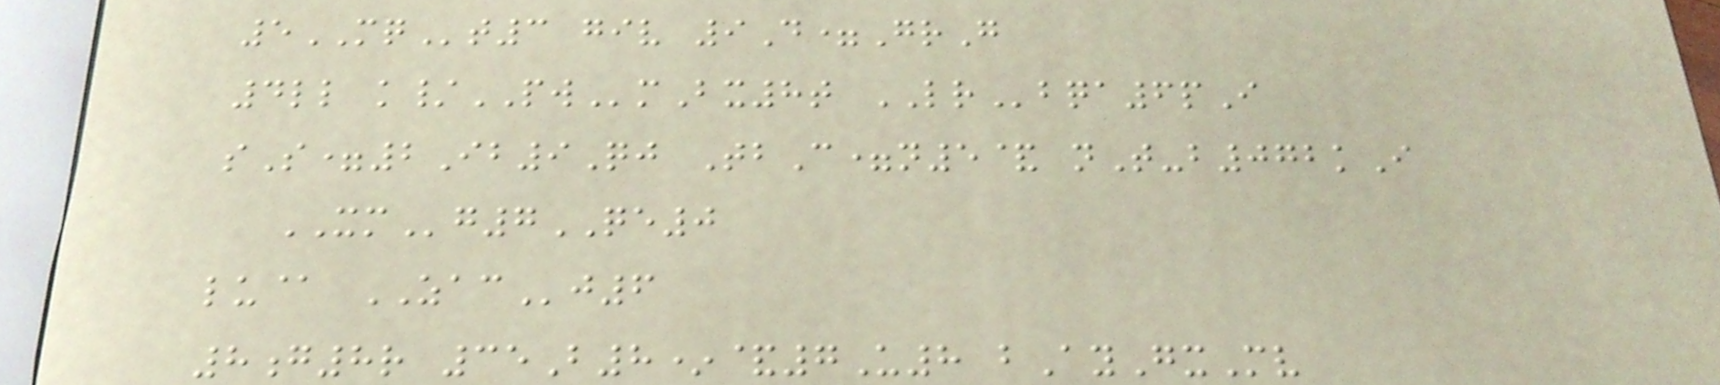5MQt3 giv 9D=GrG
4ll k/PWmBx8t LRbqa6pI
sS=2Ib9Qj TbC=n5& nT-b072kI
XMg7QE0
lu@ ZACj6
8g8r 35B8*&7U8 bAyGxMv
